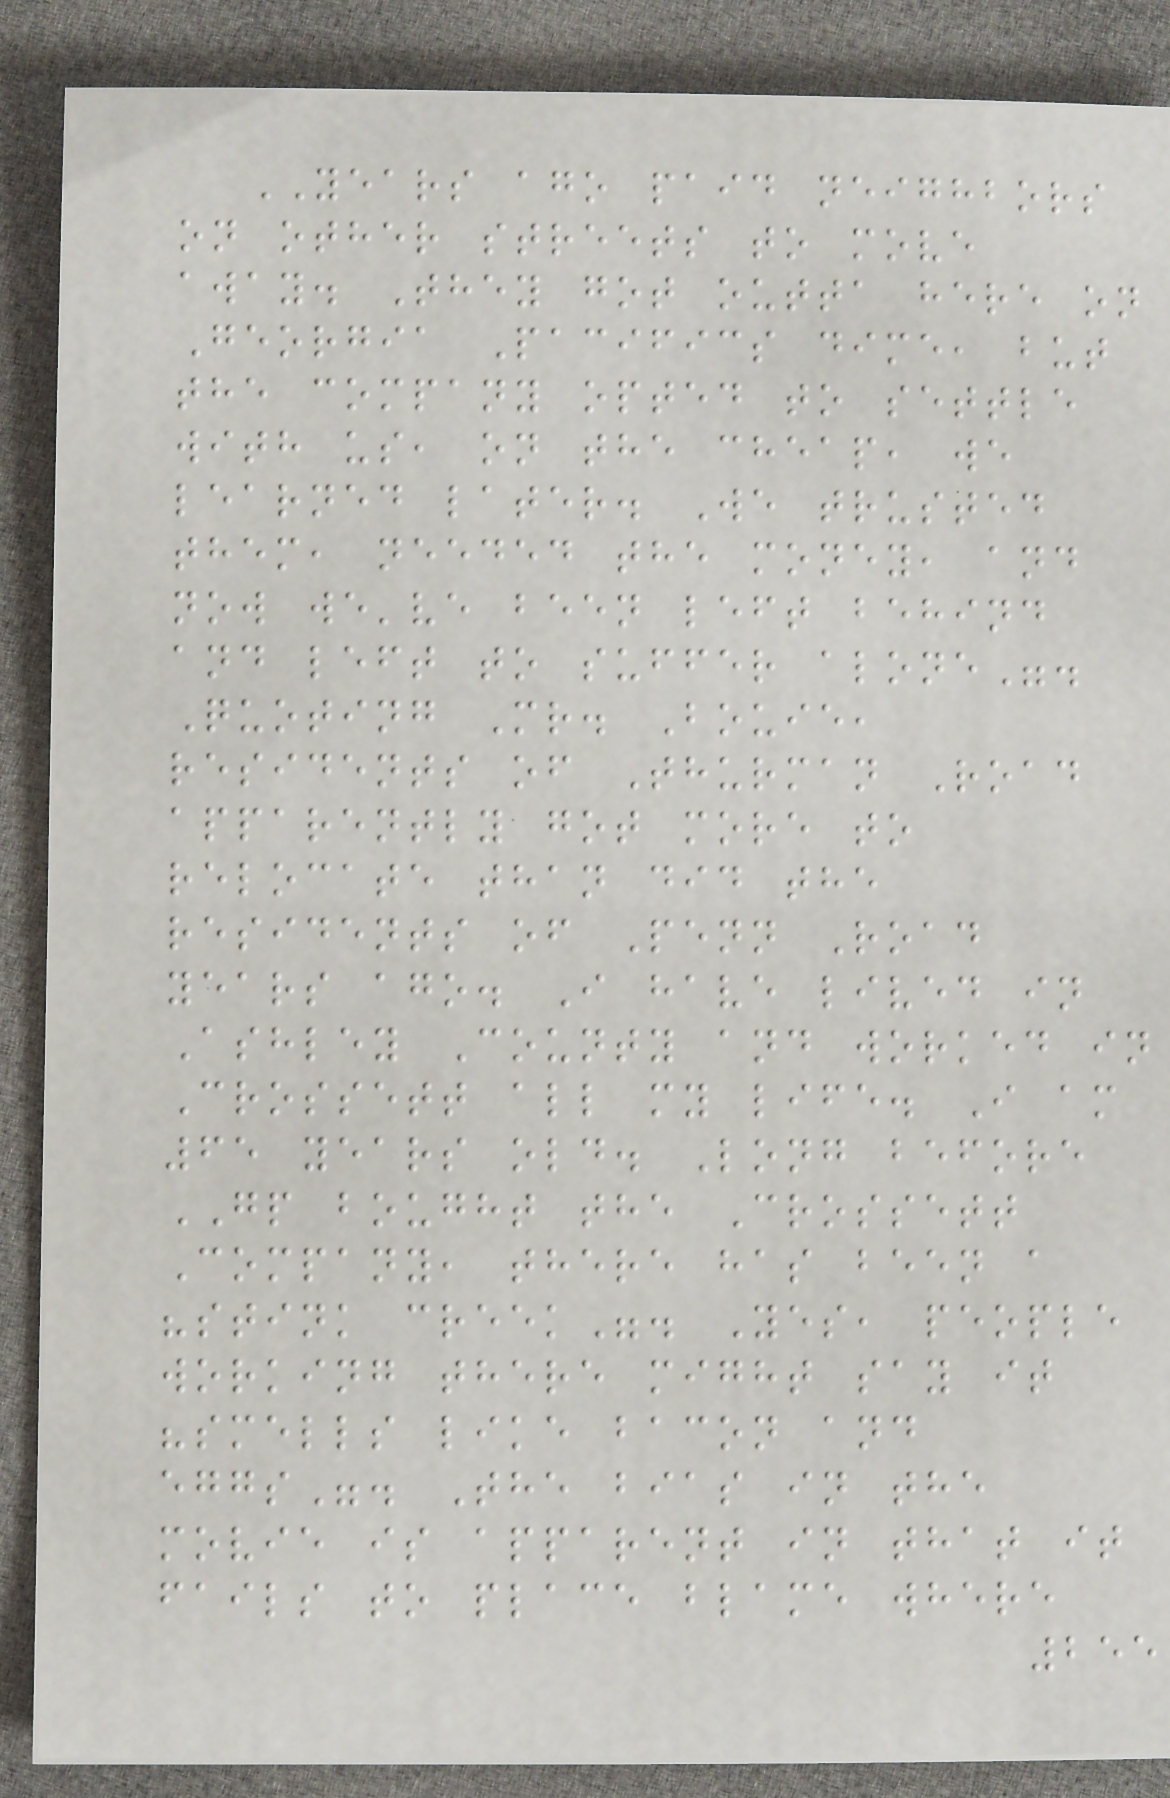YEARS ago paid neighbors
on other streets to move
away. They got outta here on
Georgia Pacifics dime, but
the company opted to settle
with us, on the cheap, we
learned later. We trusted
them, needed the money, and
now we've been left behind
and left to suffer alone".
Quoting Mr. Bouie,
residents of Thurman Road
apparently got more to
relocate than did the
residents of Penn Road
years ago. I have lived in
Ashley County and worked in
Crossett all my life. I am
65 years old. Long before
GP bought the Crossett
Company, there has been a
"stink creek". Yes, people
working there might say it
"smells like bacon and
eggs". The bias in the
movie is apparent in that it
fails to place blame where
255
